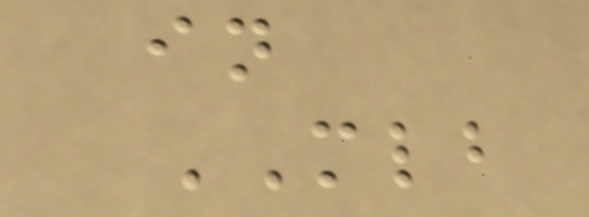in
MLB
